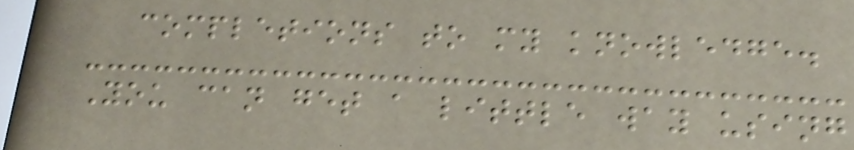completions to my knowledge.
You can get a little way using
